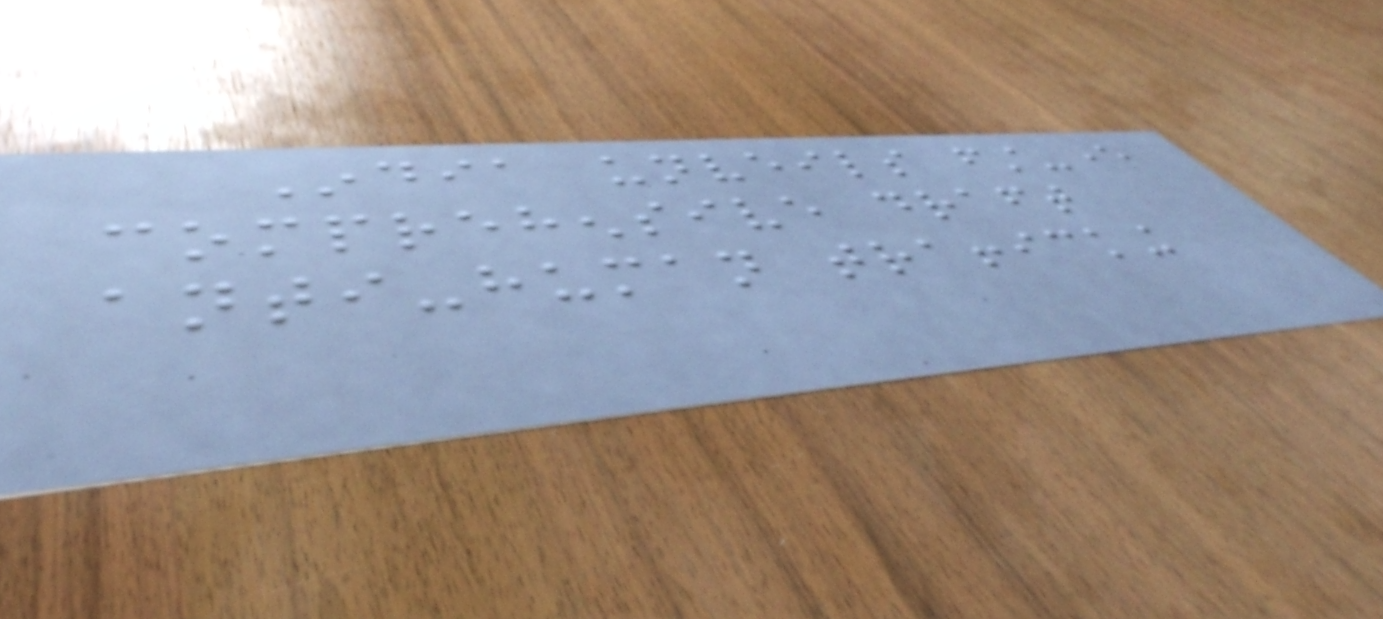India unveils first-ever
comprehensive draft
anti-human trafficking
